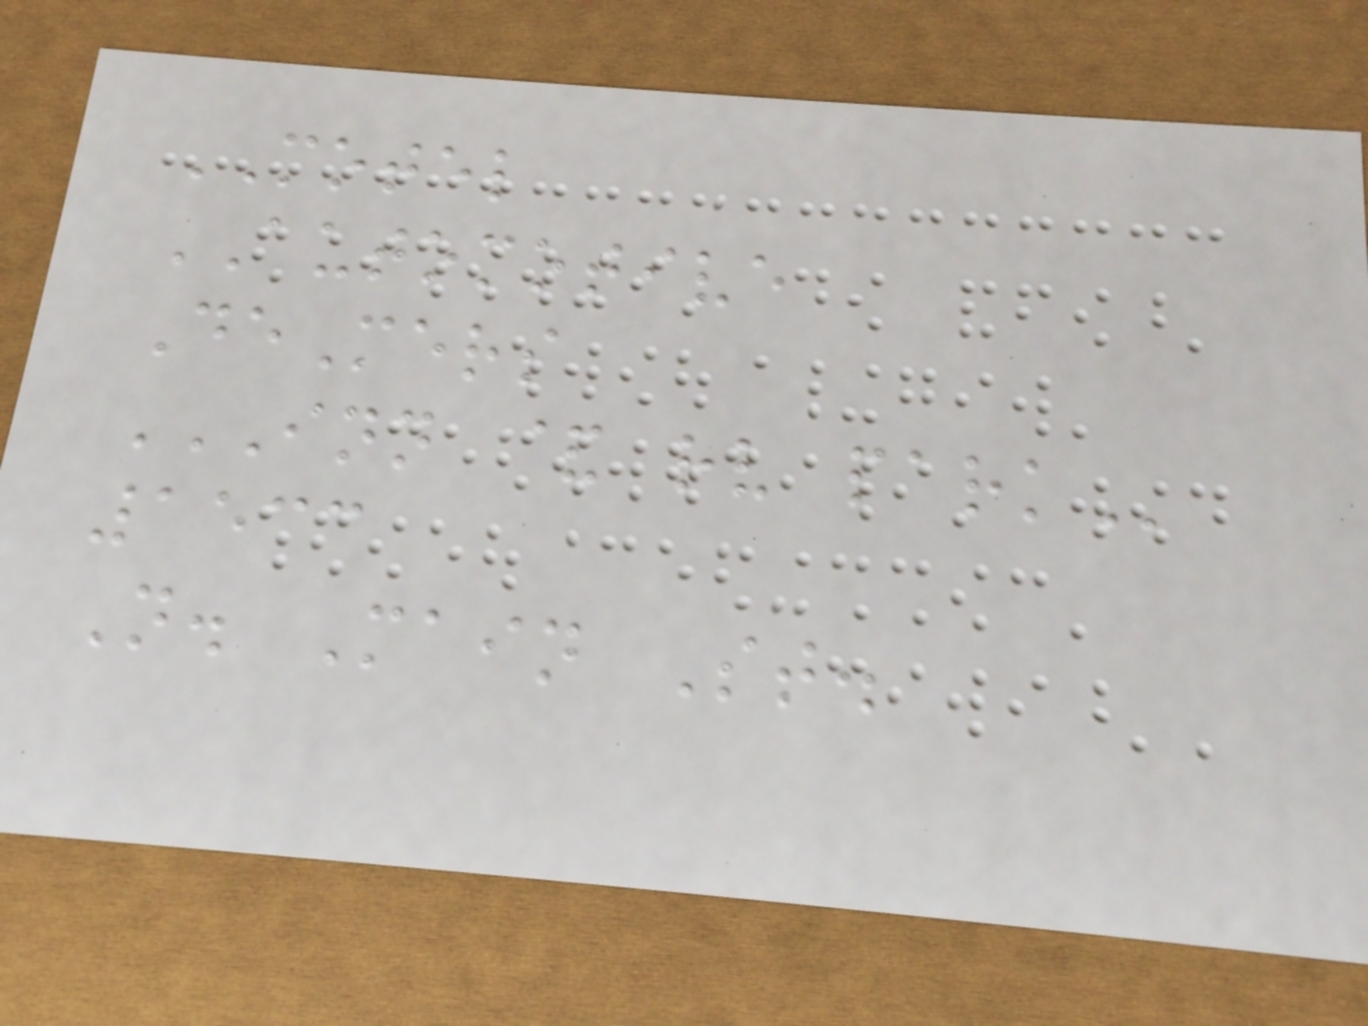MOTEL
AUTOMOTIVE
DeMers
INN & RV PARK
1533
N. Main St.
